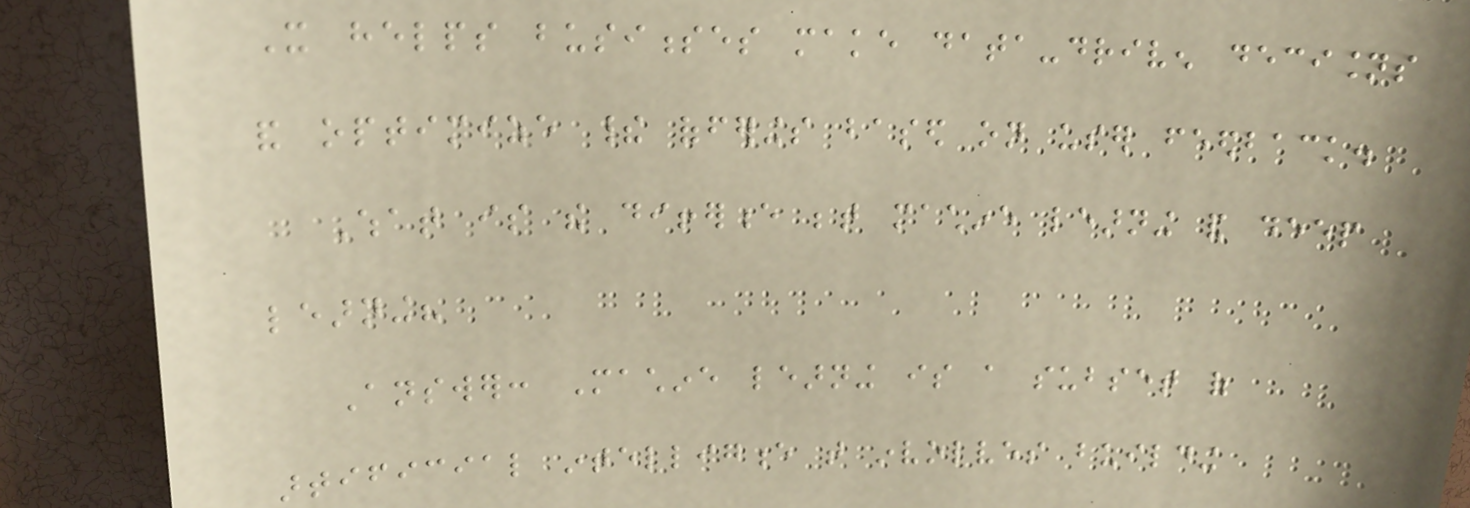It helps businesses make data-driven decisions
and optimize their offerings based on user feedback.
What is the difference between machine learning and deep
learning?
Answer: Machine learning is a subset of
artificial intelligence that involves building
